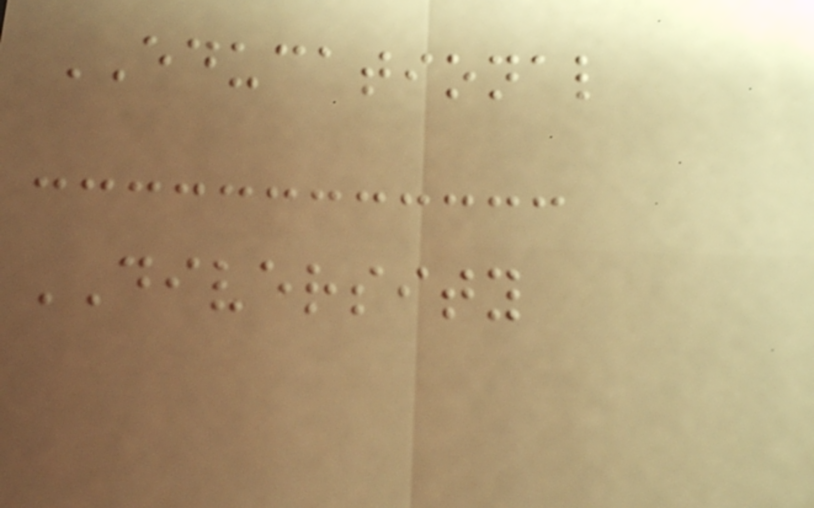EDUCATIONAL
DIVERSITY
